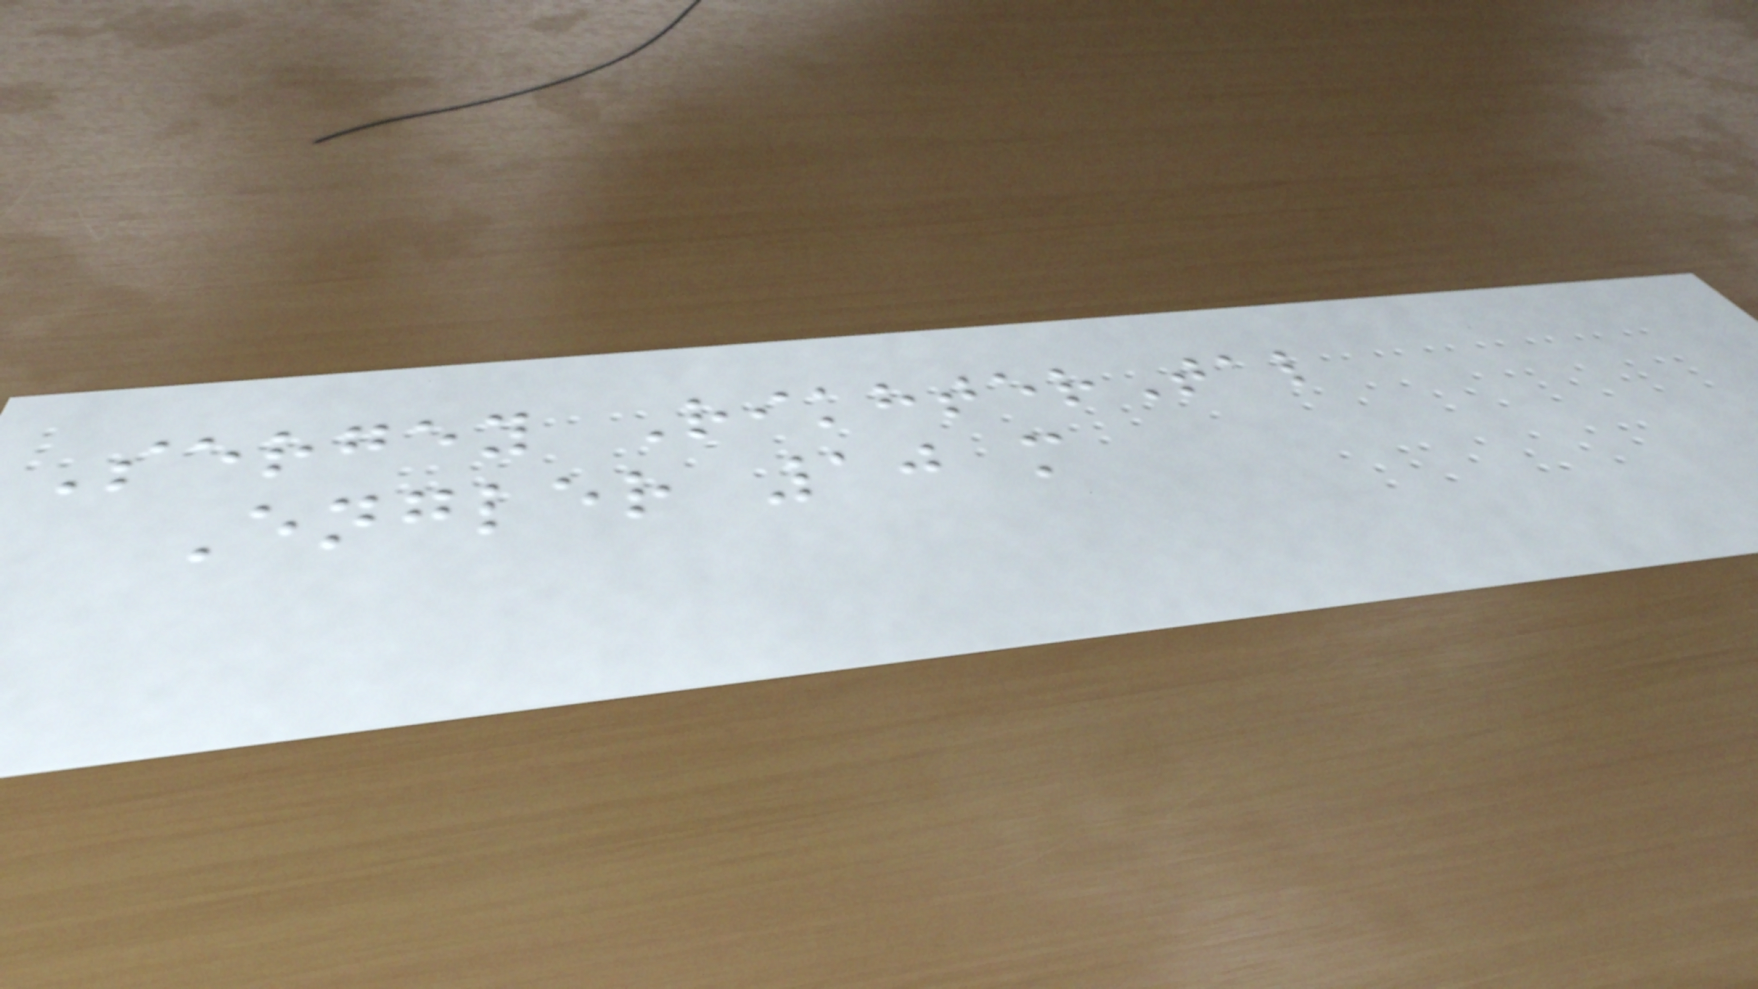Sergey RikhterTal
Engler 10 m
